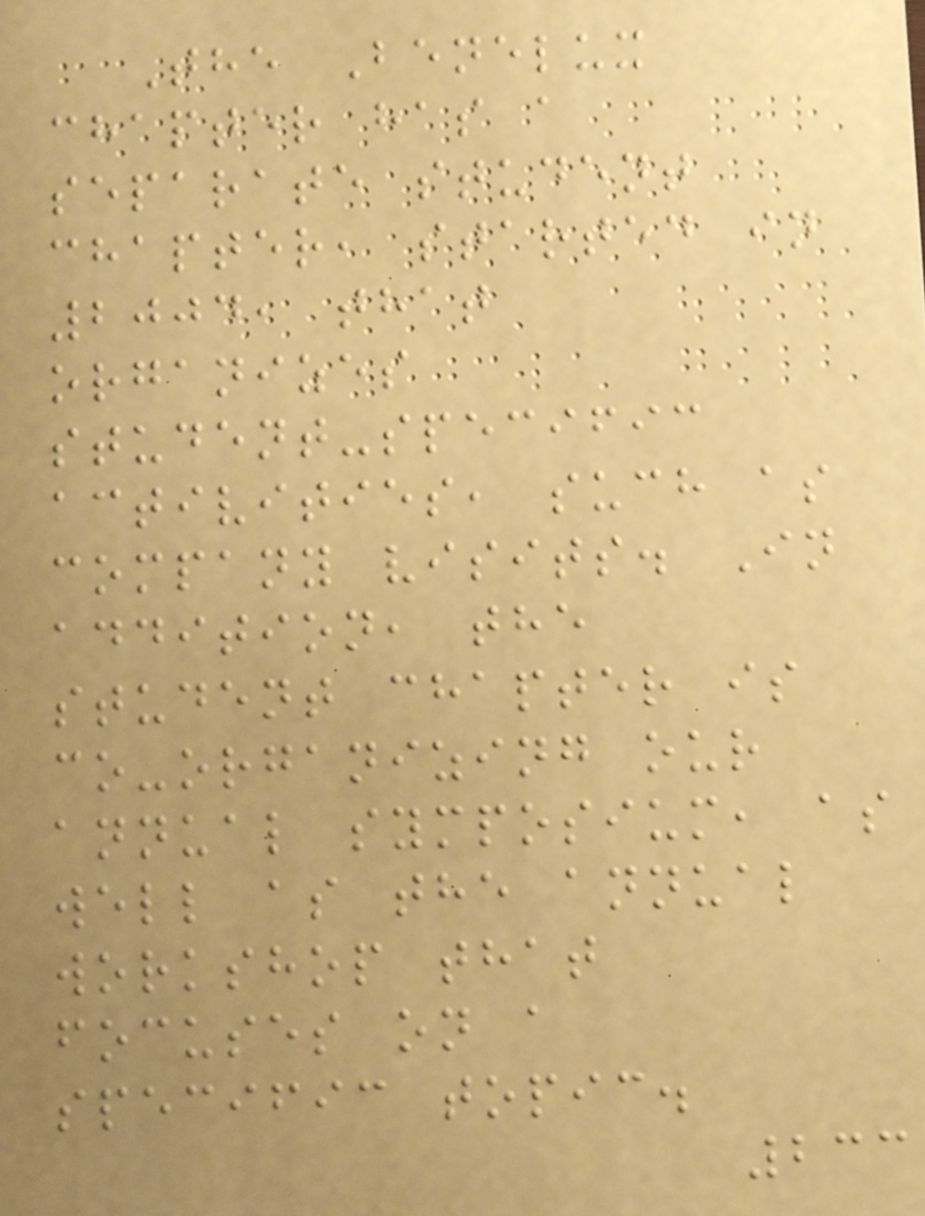The Benelux
chapter has a
separate student
chapter, started in
2004, that
organizes
student-specific
activities, such as
company visits. In
addition, the
student chapter is
co-organizing our
annual symposium, as
well as the annual
workshop that
focuses on a
specific topic.
233
